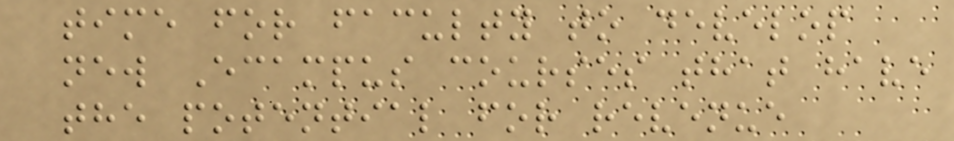time for faculty to develop
new Ecampus courses that have
the potential for revenue
